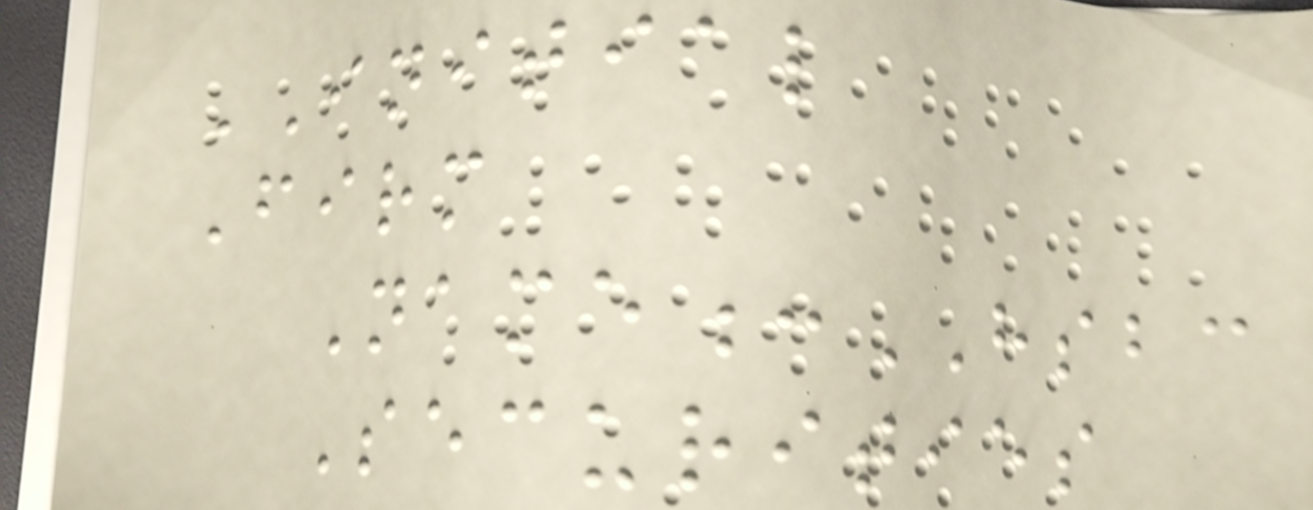INITIAL
Firm
Name:HSBC
Securities
